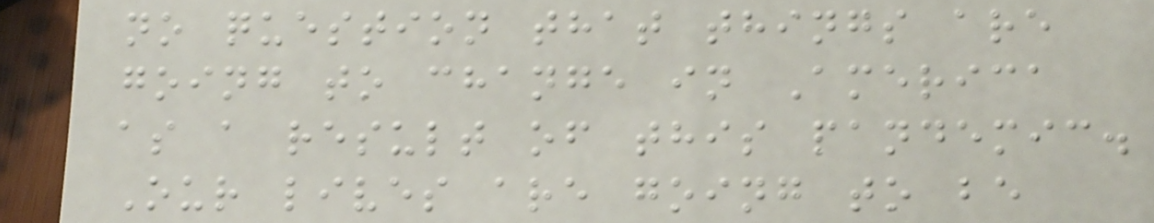no question that things are
going to change in America
as a result of this pandemic.
Our lives are going to be
